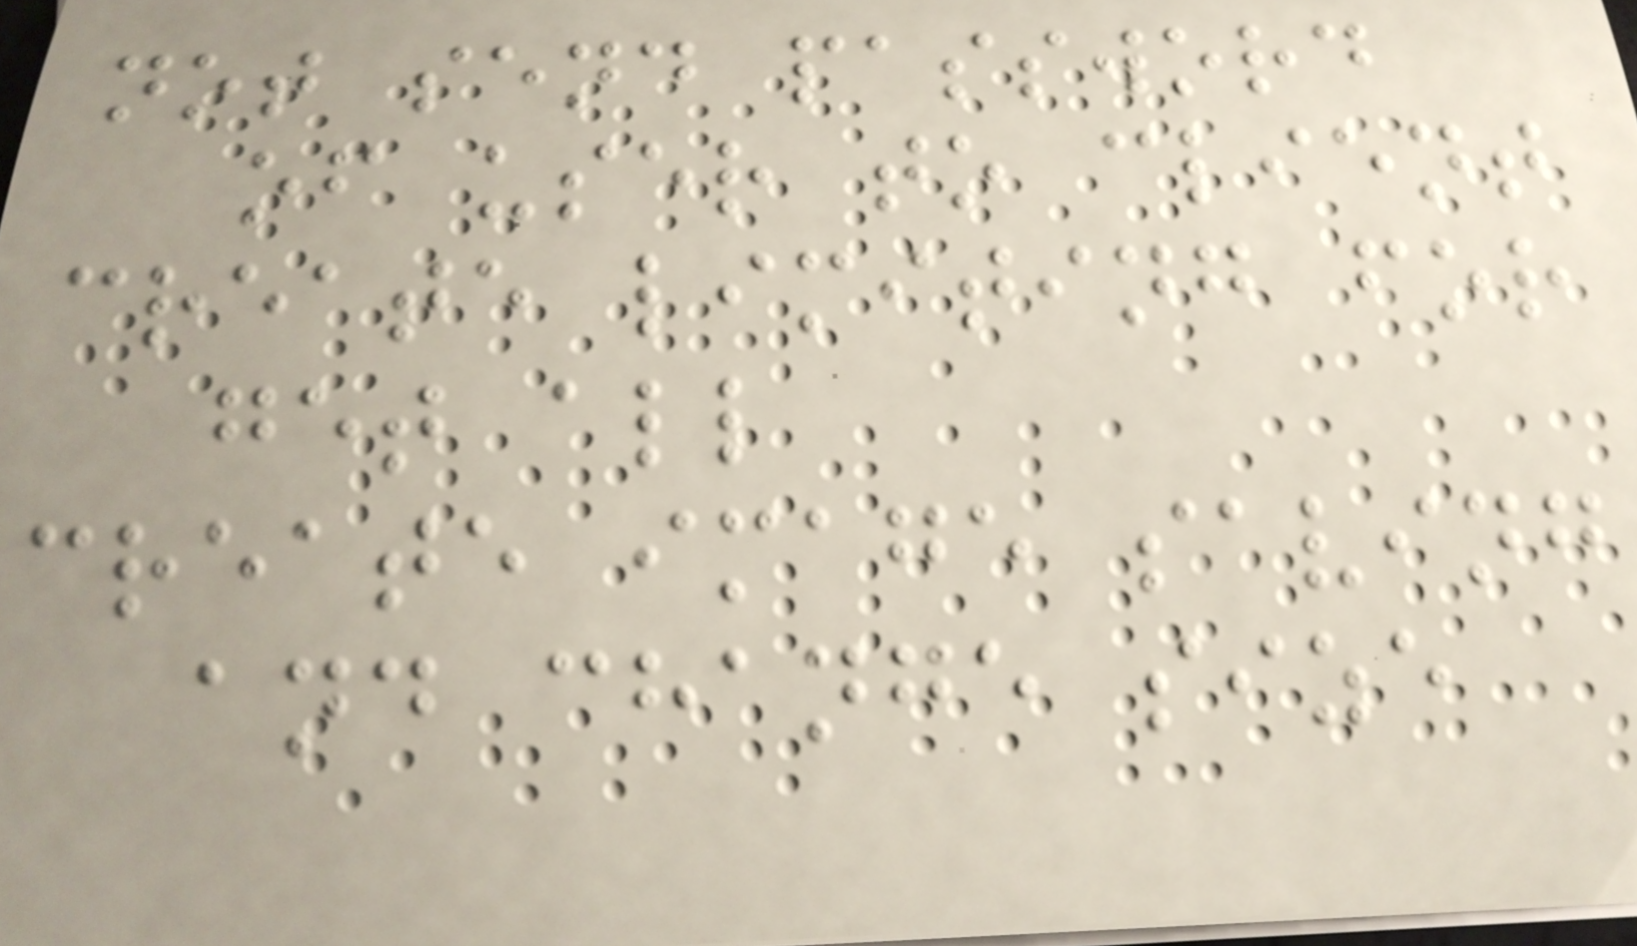not send password
of user to client
create limiting for
get all
create image saving
and change size
